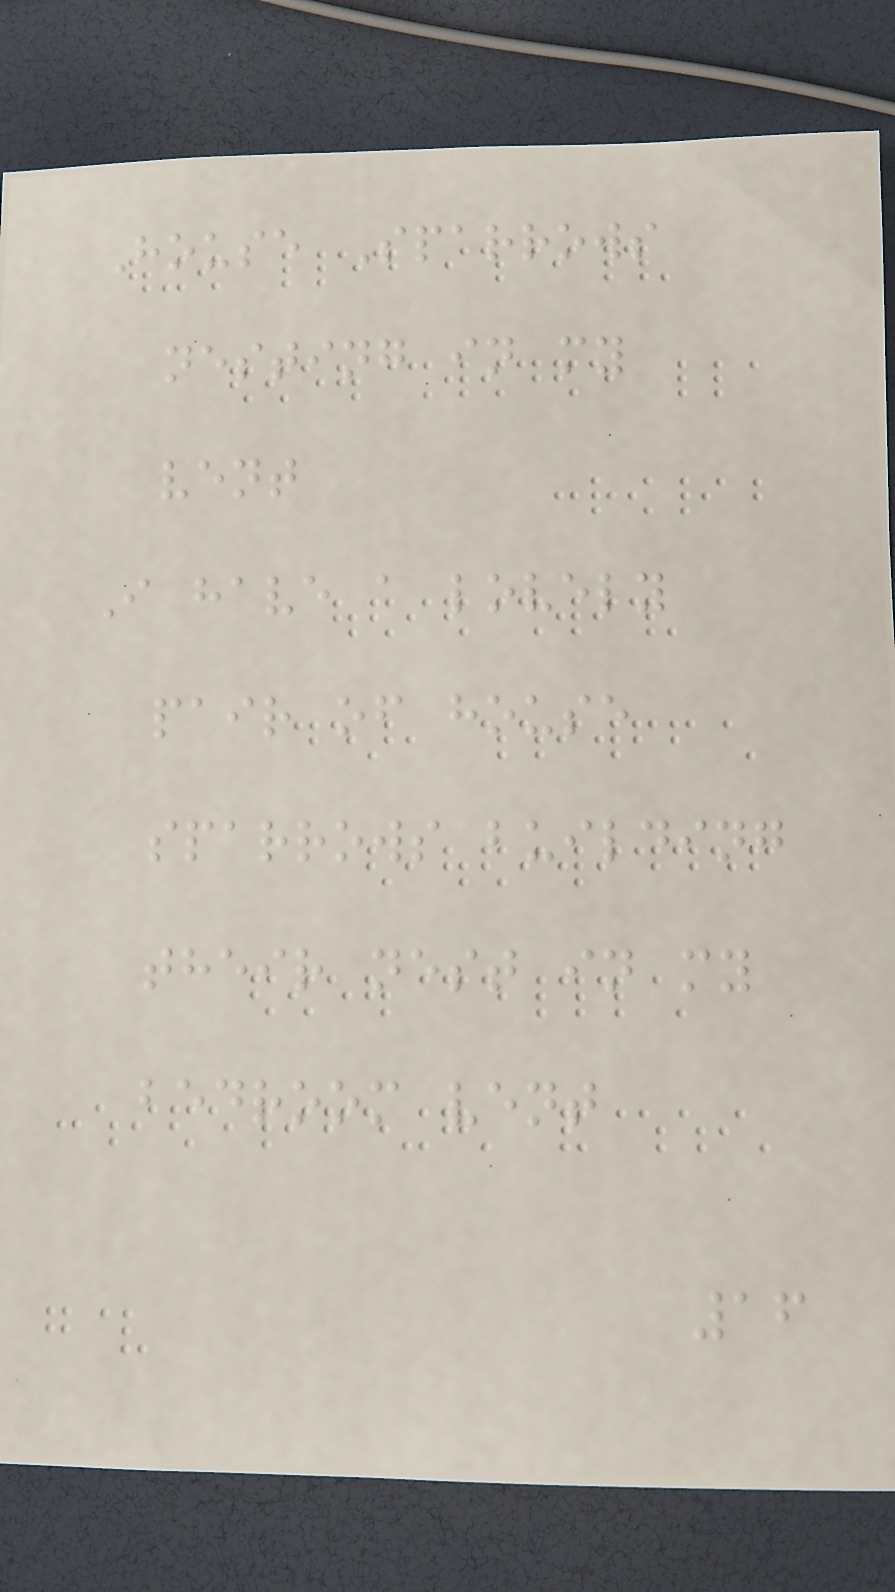House Sparrows
nesting in my
vent
I have a lovely
pair of house
sparrows building
their nest in my
bedroom vent
16
